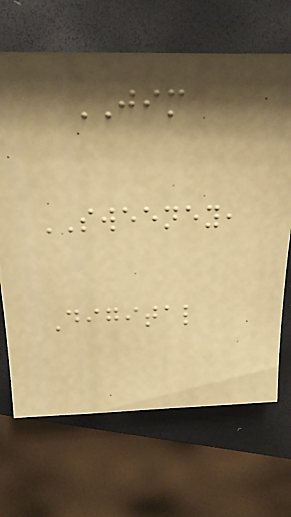JIM
SWEENEY,
Digital
